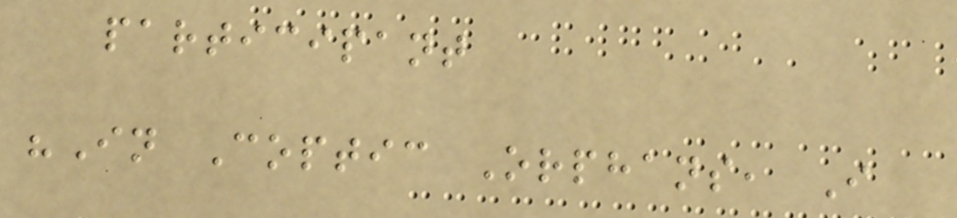participant
"In Coptic Orphans, I
